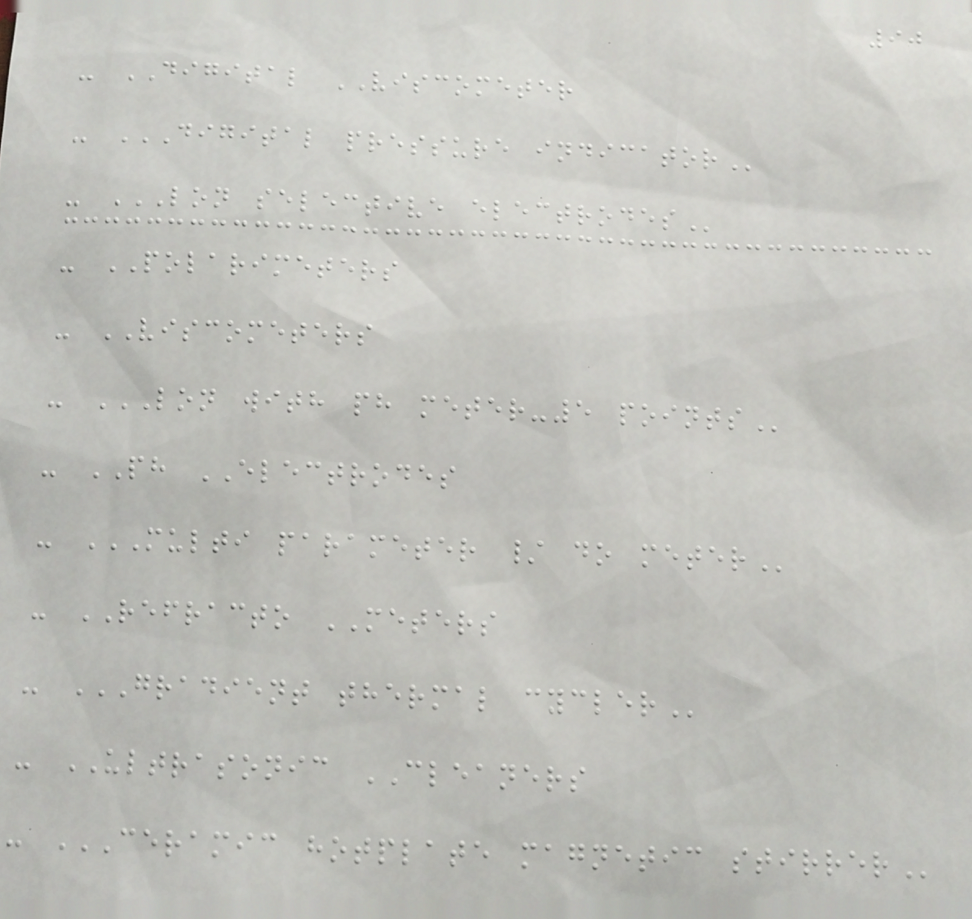90
- DIGITAL VISCOMETER
- DIGITAL PRESSURE INDICATOR
- LON SELECTIVE ELECTRODES
- POLARIMETERS
- VISCOMETERS
- LON WITH PH METER-5 POINTS
- PH ELECTRODES
- MULTI PARAMETER / DO METER
- REFRACTO METERS
- GRADIENT THERMAL CYCLER
- ULTRASONIC CLEANERS
- CERAMIC HOTPLATE MAGNETIC STIRRER
